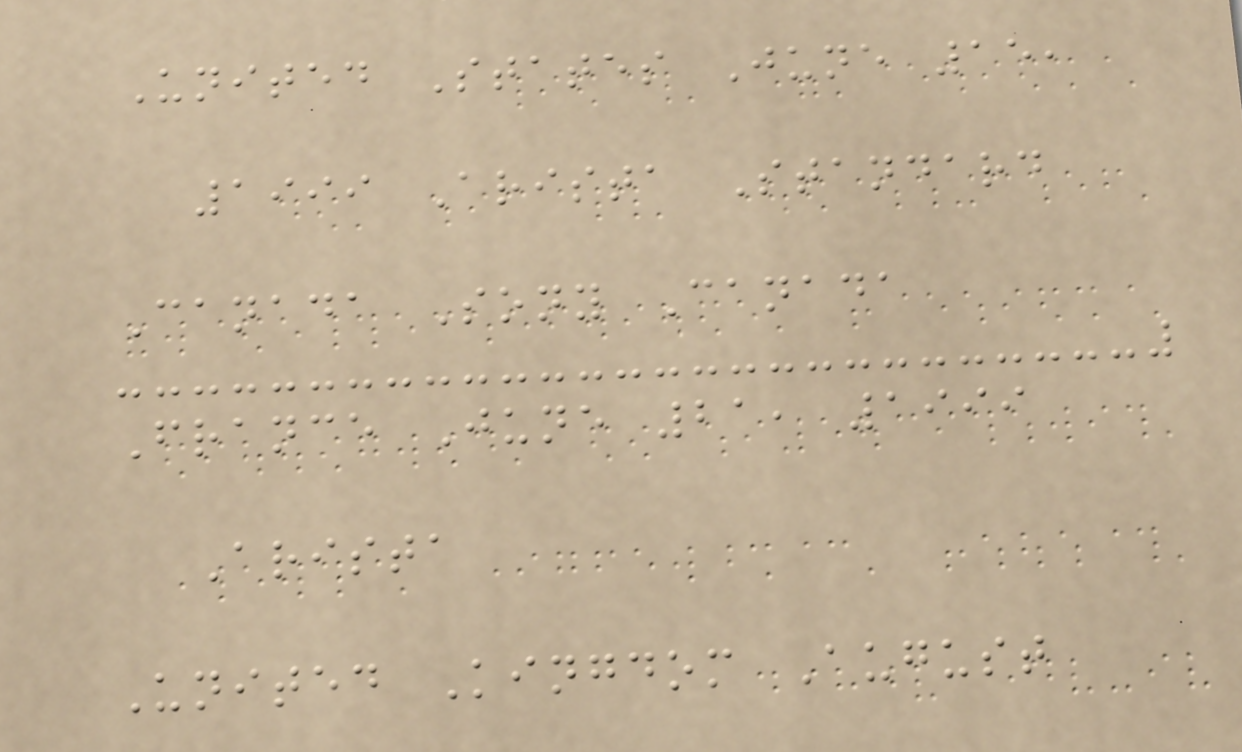United States June 15,
1999 Arista Standard
Canada Sony Canada
France June 21, 1999
Arista
United Kingdom August
